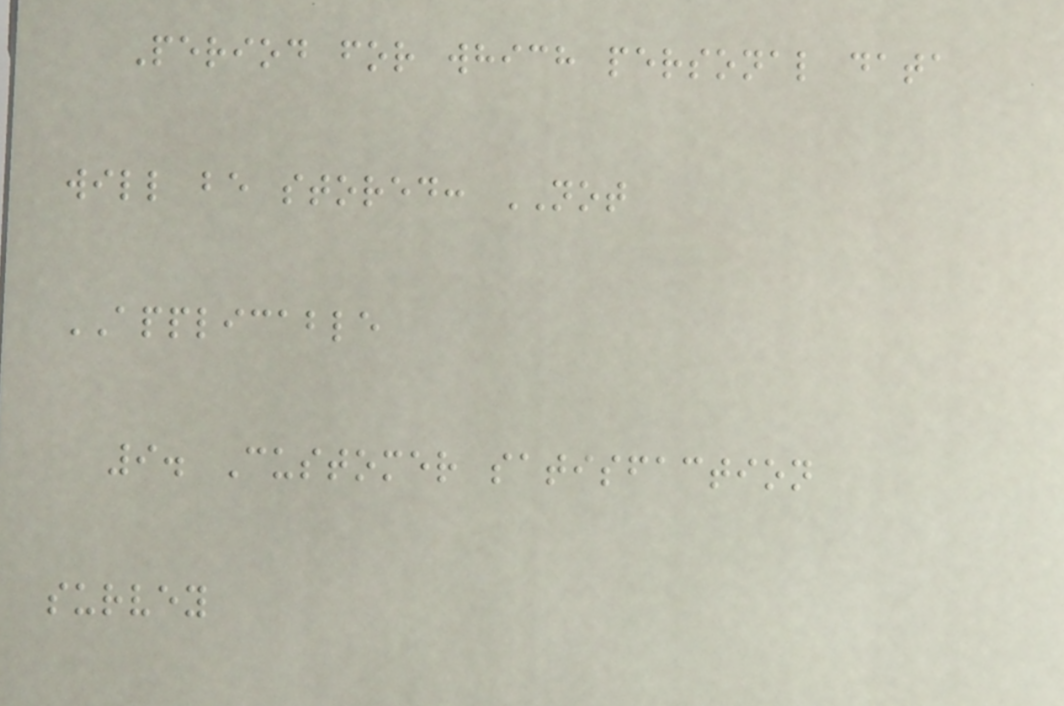Period for which personal data
will be stored: NOT
APPLICABLE
9. Customer satisfaction
survey
